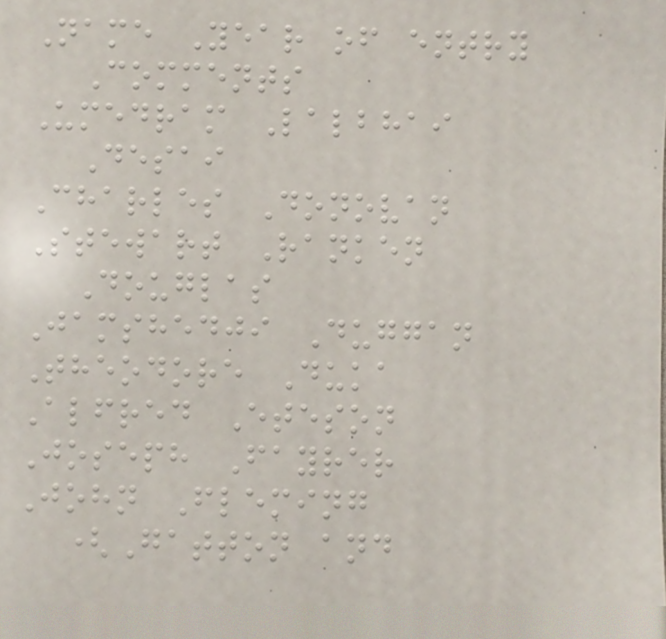Name Year of entry
Comments
Umedram Lalbhai
Desai
Charles Donovan
Stewart Ranken
Douglas
Jamshedji Duggan
Theodore Duka
Alfred Eteson
Joseph Fayrer
John Fleming
(Gatton and
